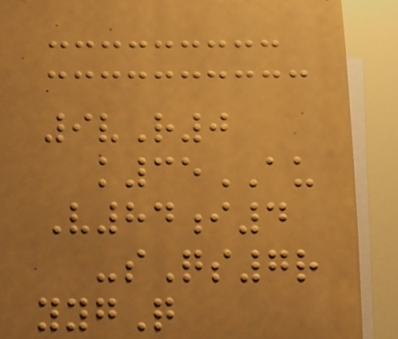9vR0
k35AU
V84i4
-sQs7r
yygQ
